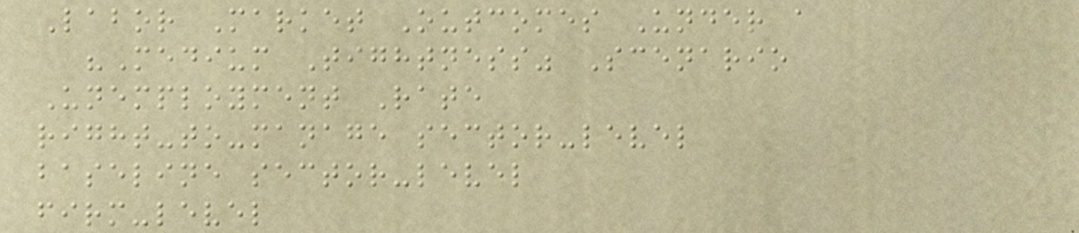Labor Market Outcomes Under a
"Medium Tightness" Scenario
Unemployment Rate
right-to-manage sector-level
baseline sector-level
firm-level
